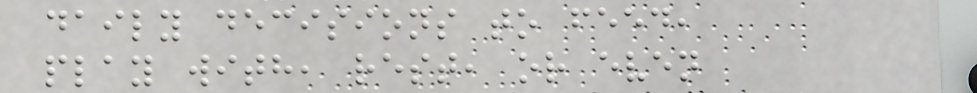daily decisions to feed,
play with, rest, or even
